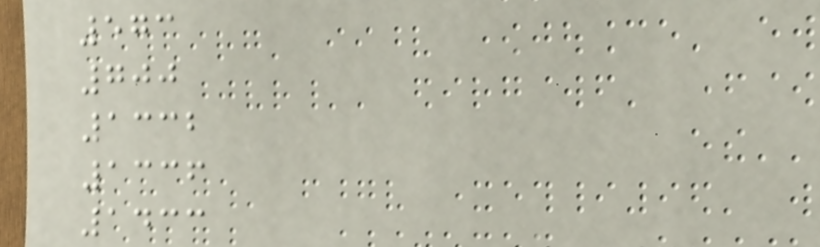573
700
1332
1336
1433
